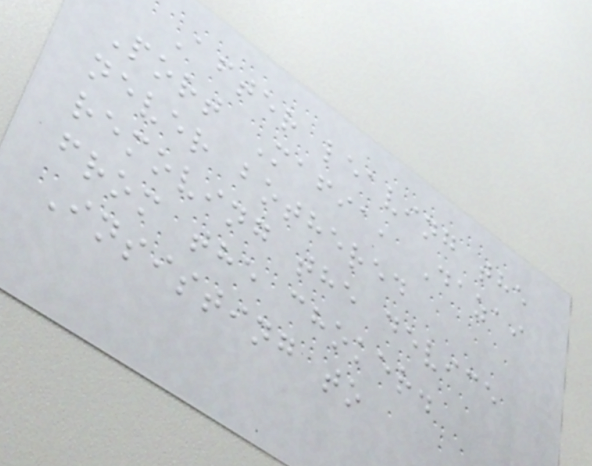After leaving the
Port Mafia, Dazai
never bothered
removing the device
from the choker.
Insisting to
